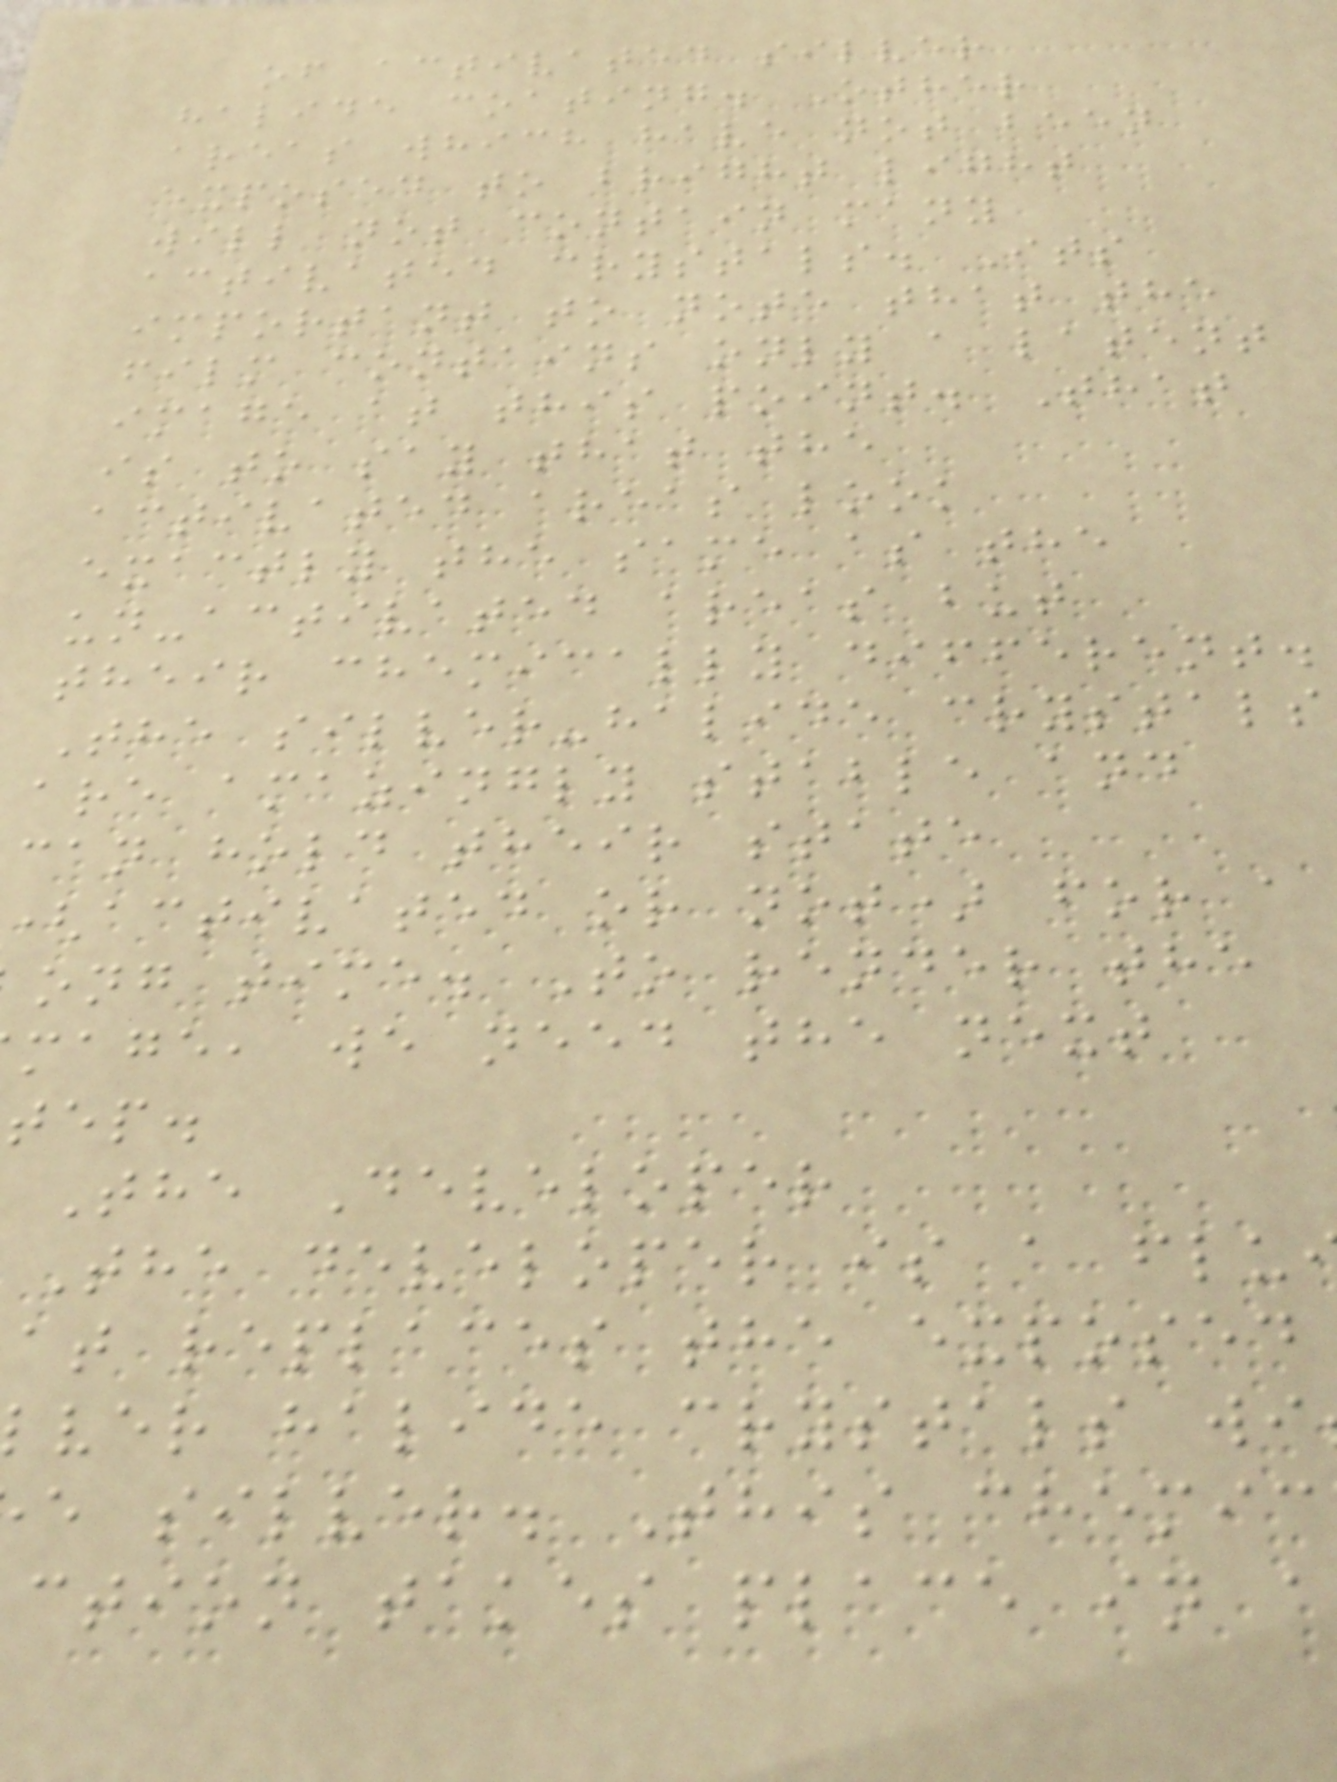of activated silver
halide coating. Other
areas which have not been
exposed to bright light
will not contain many
activated crystals. Its
important to note that the
film contains only a latent
image at this point. That
is to say that the
activated areas look
exactly the same as the
un-activated areas but
their chemically different.
The silver-halide crystals
are amazingly stable and
can hold their state
activated or not) for a
ong time. To render the
mage, we need the next
tep.
The Developer
The developer is a flu
at replaces the exposed
ver halide crystals wi
e silver. This chemic
ction takes place in a
